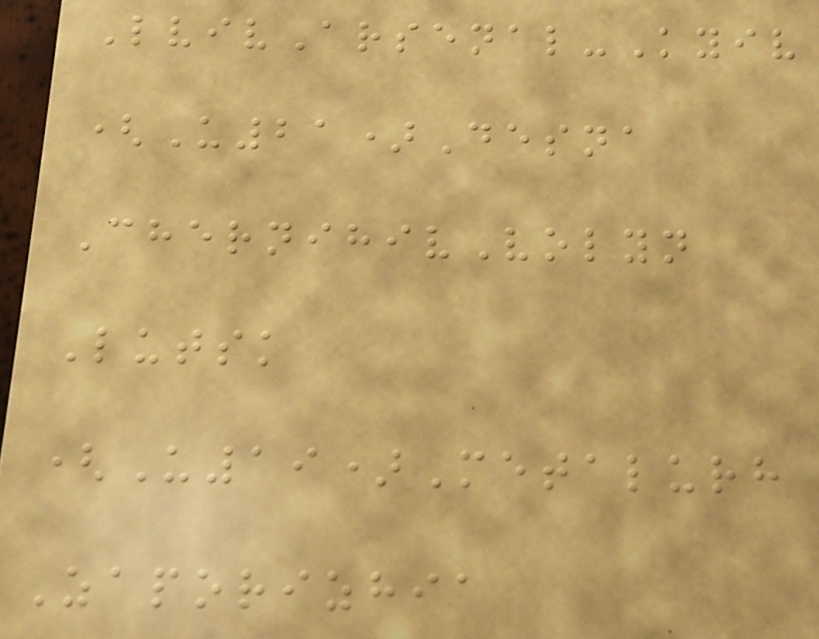LvivArsenal-Kyiv
(U21)Desna
ChernihivVolyn
Lutsk
(U19)Metalurh
Zaporizhia
